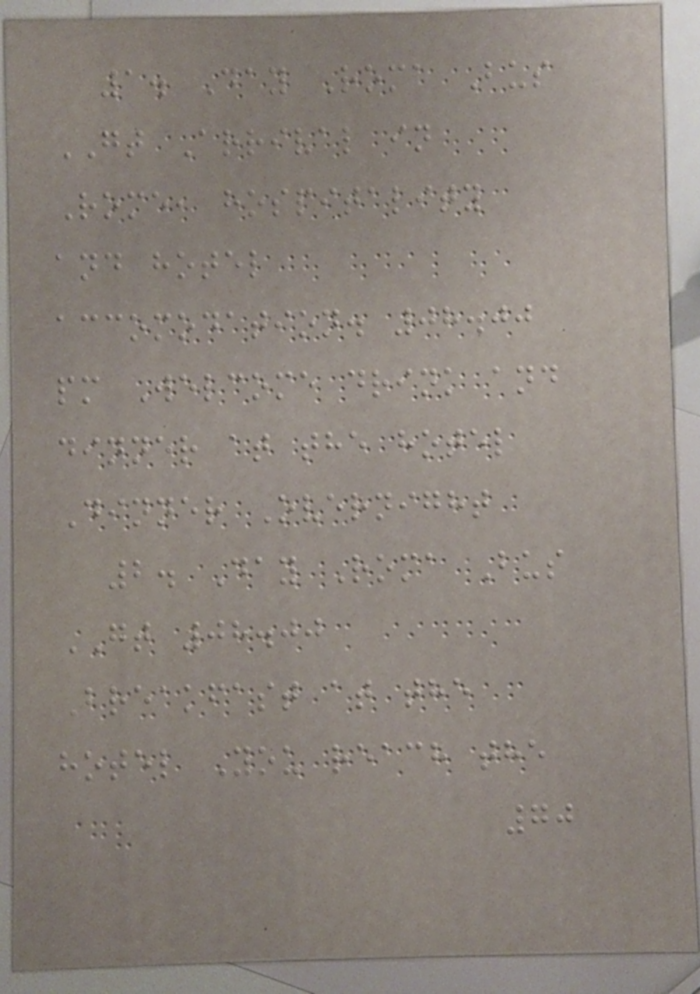1. Day Roma Bus
GT Arrival in
Rome, hospitality
and hotel
accomodation. 08.00
pm Welcome drink and
dinner at the hotel
Dinner Overnight
2. Day Roma Bus
GT 08.00
Breakfast at the
hotel You reach the
70
